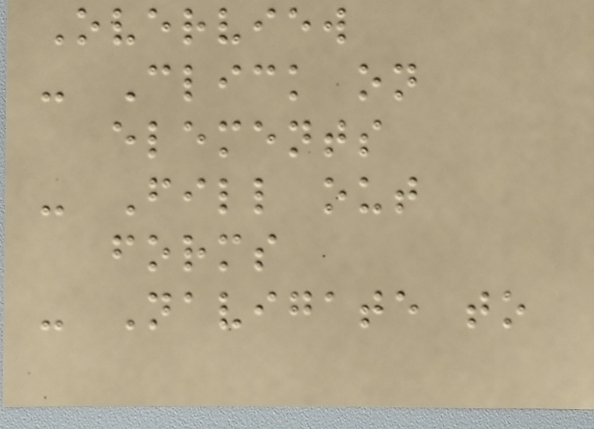Overview
- Click on
elements
- Fill out
forms
- Navigate to
